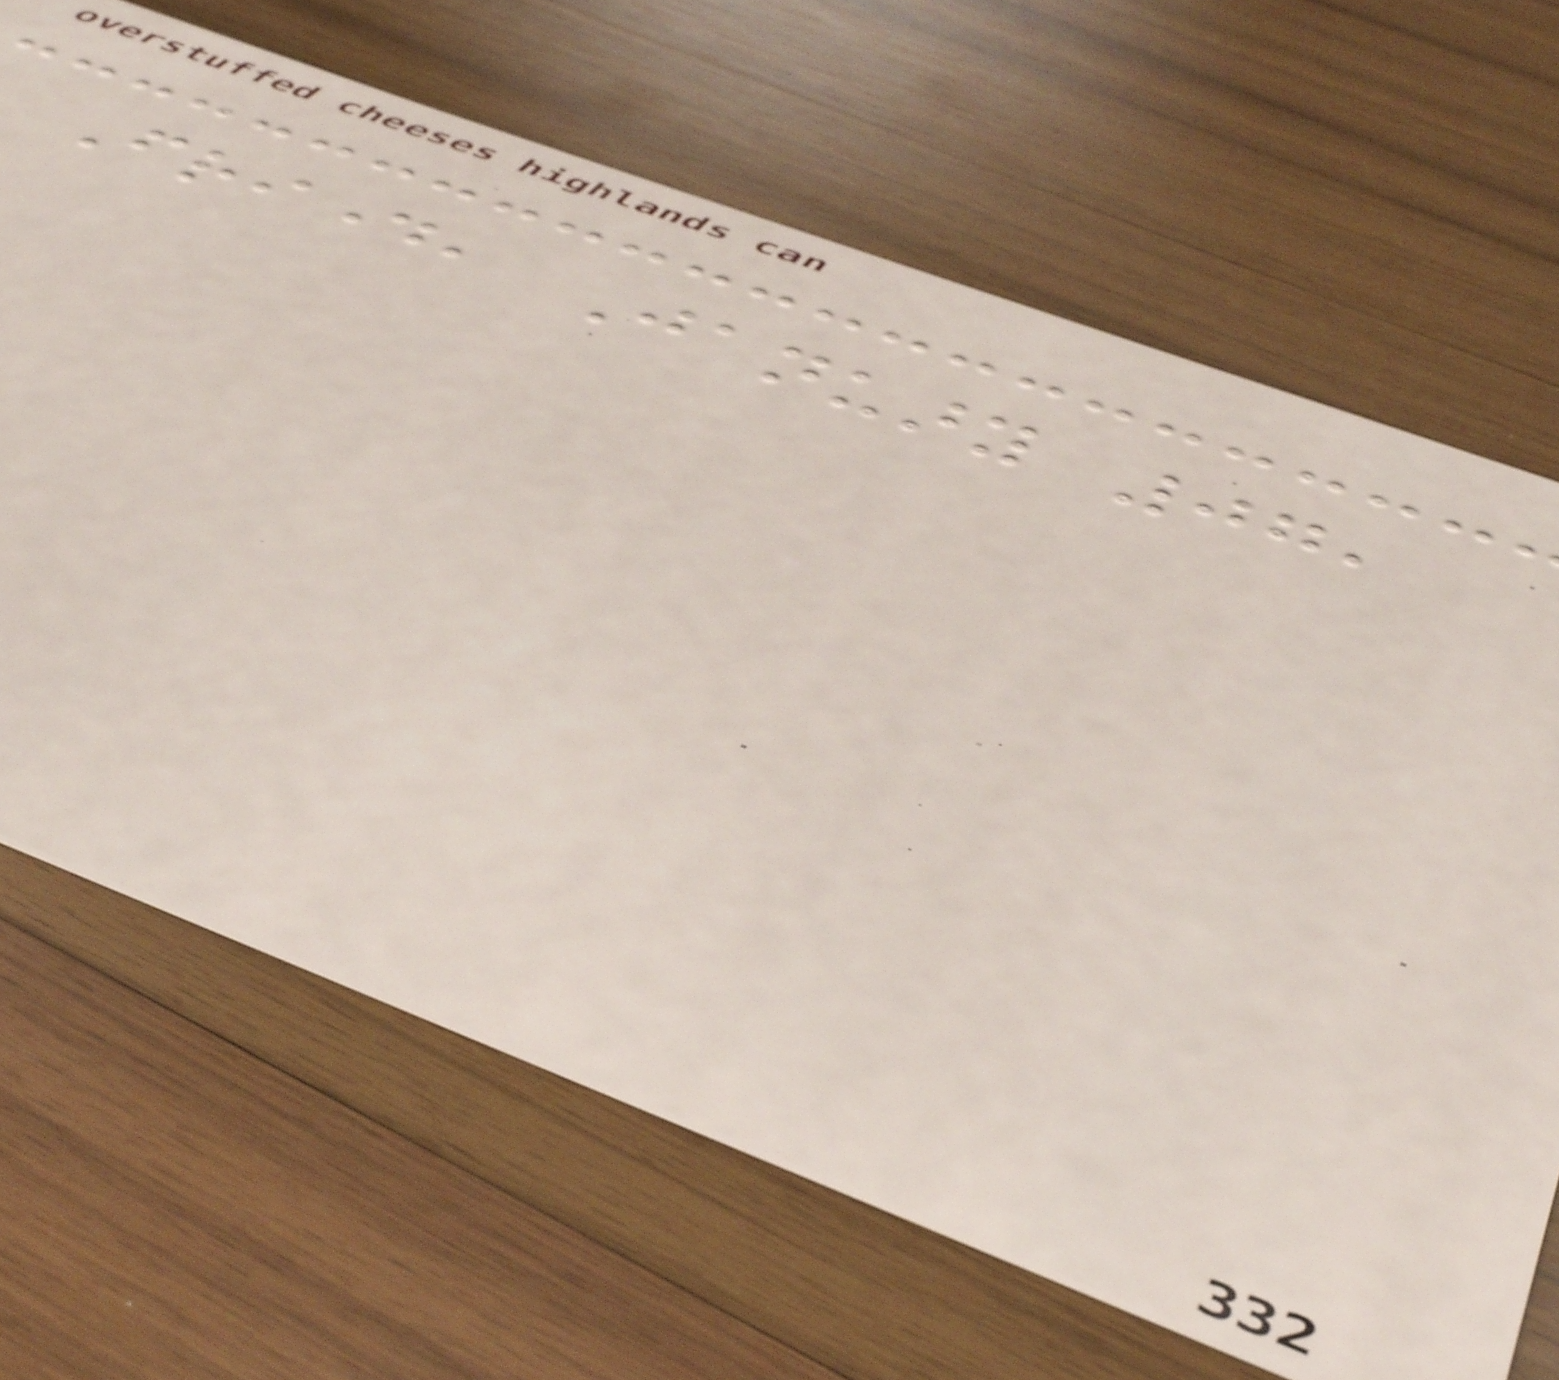Friday, January 07,
